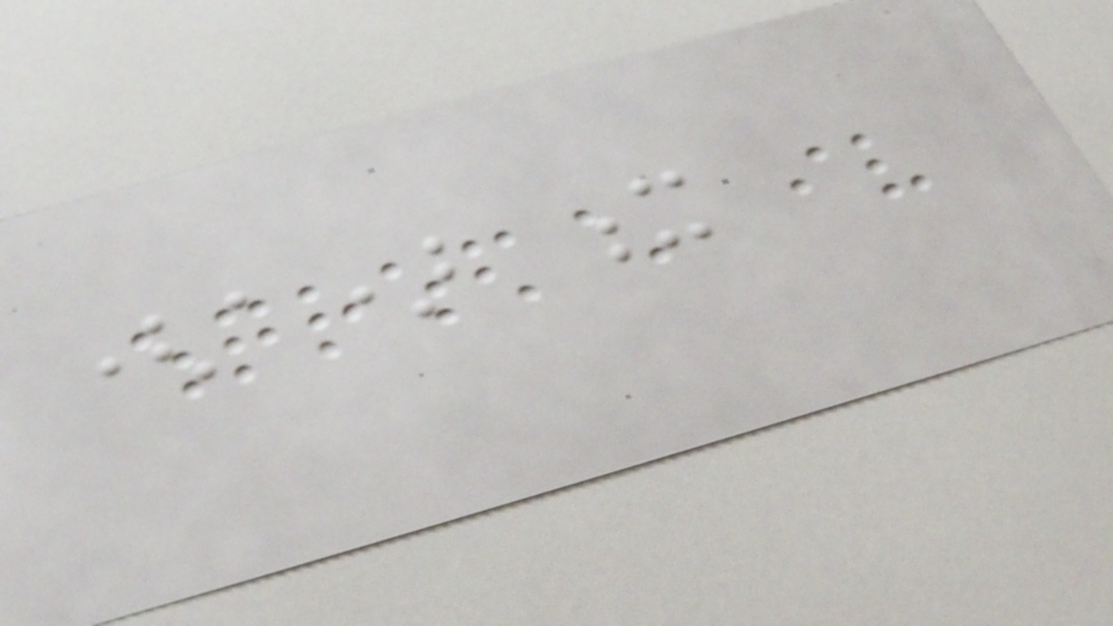(a) x
